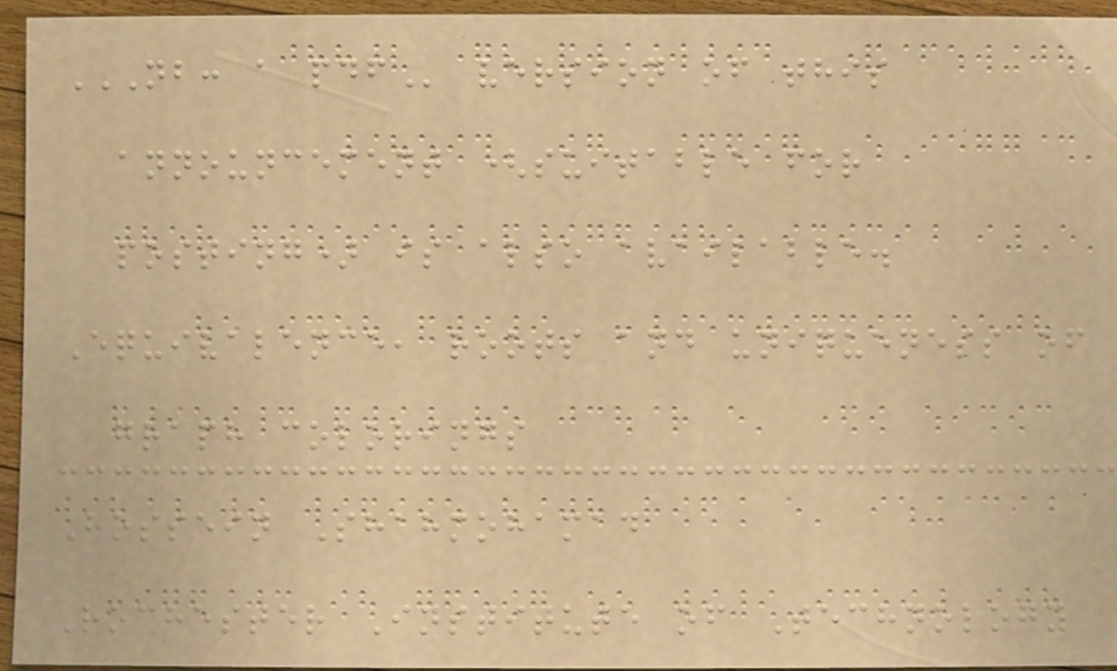NB: A PDF version of this
announcement (suitable for
posting) is also available.
Equivalence, roots and uniqueness of
graph colorings
Hossein Shahmohamad
Rochester Institute of Technology
